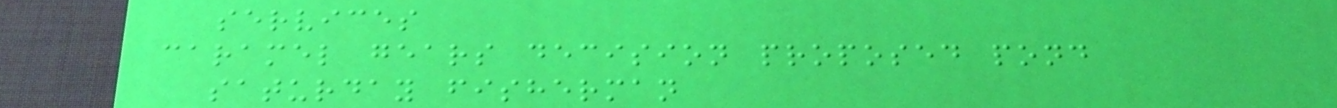services
caramel gears decision proposed pond
saturday fisherman
